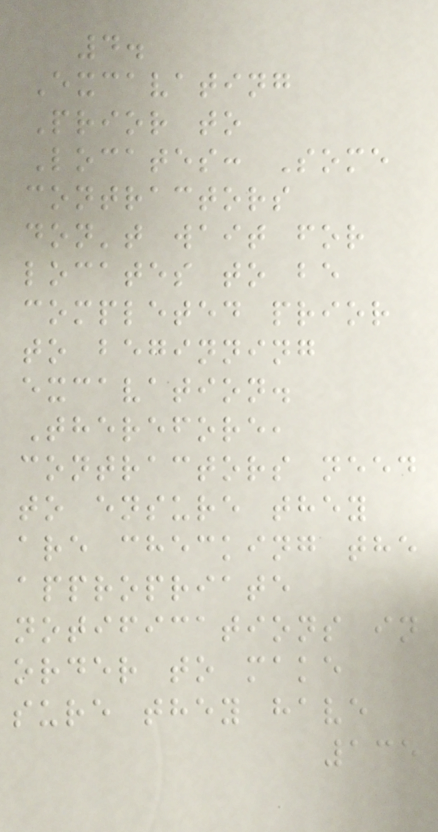4.
Excavating
Prior to
Locates: Some
contractors
don't wait for
locates to be
completed prior
to beginning
excavation.
Therefore,
contractors need
to ensure they
are checking the
appropriate
notifications in
order to make
sure they have
135
